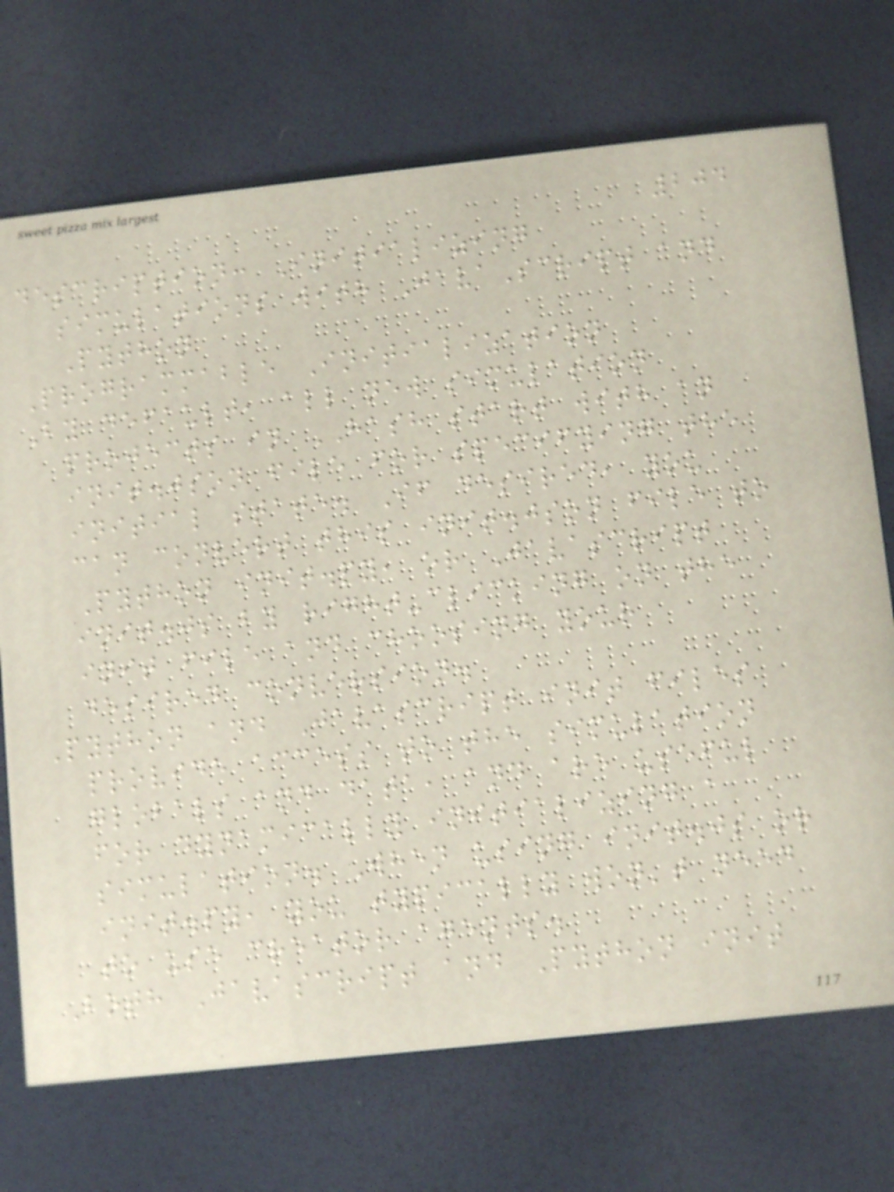204
description: Initializing
simulations with JavaScript and
Python
Programmable Initialization
By default, all new simulation
projects in HASH start with an
init.json file for specifying the
initial state. If desired, you
can convert this init.json file to
Python init.py, or Javascript
init.js by right-clicking on the
init file and choosing your
desired conversion.
Python and Javascript init files
provide access to the simulation
globals and data, and are useful
for dynamically initializing a
simulation. When using init.js or
init.py, you typically won't need
to use creator agents.
Both Javascript and Python init
